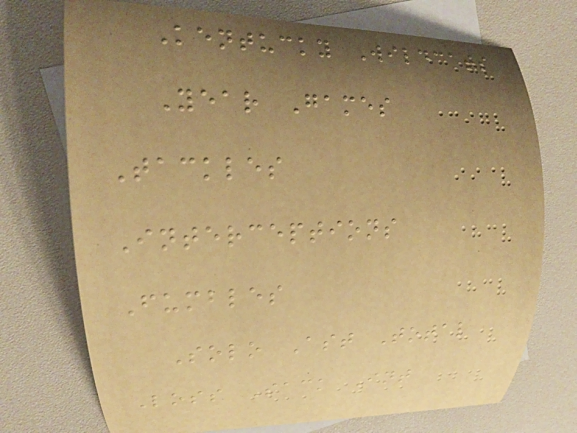Kentucky Wildcats
Year Games
Tackles
Interceptions
Fumbles
Solo Ast Total
Loss Sack Int
